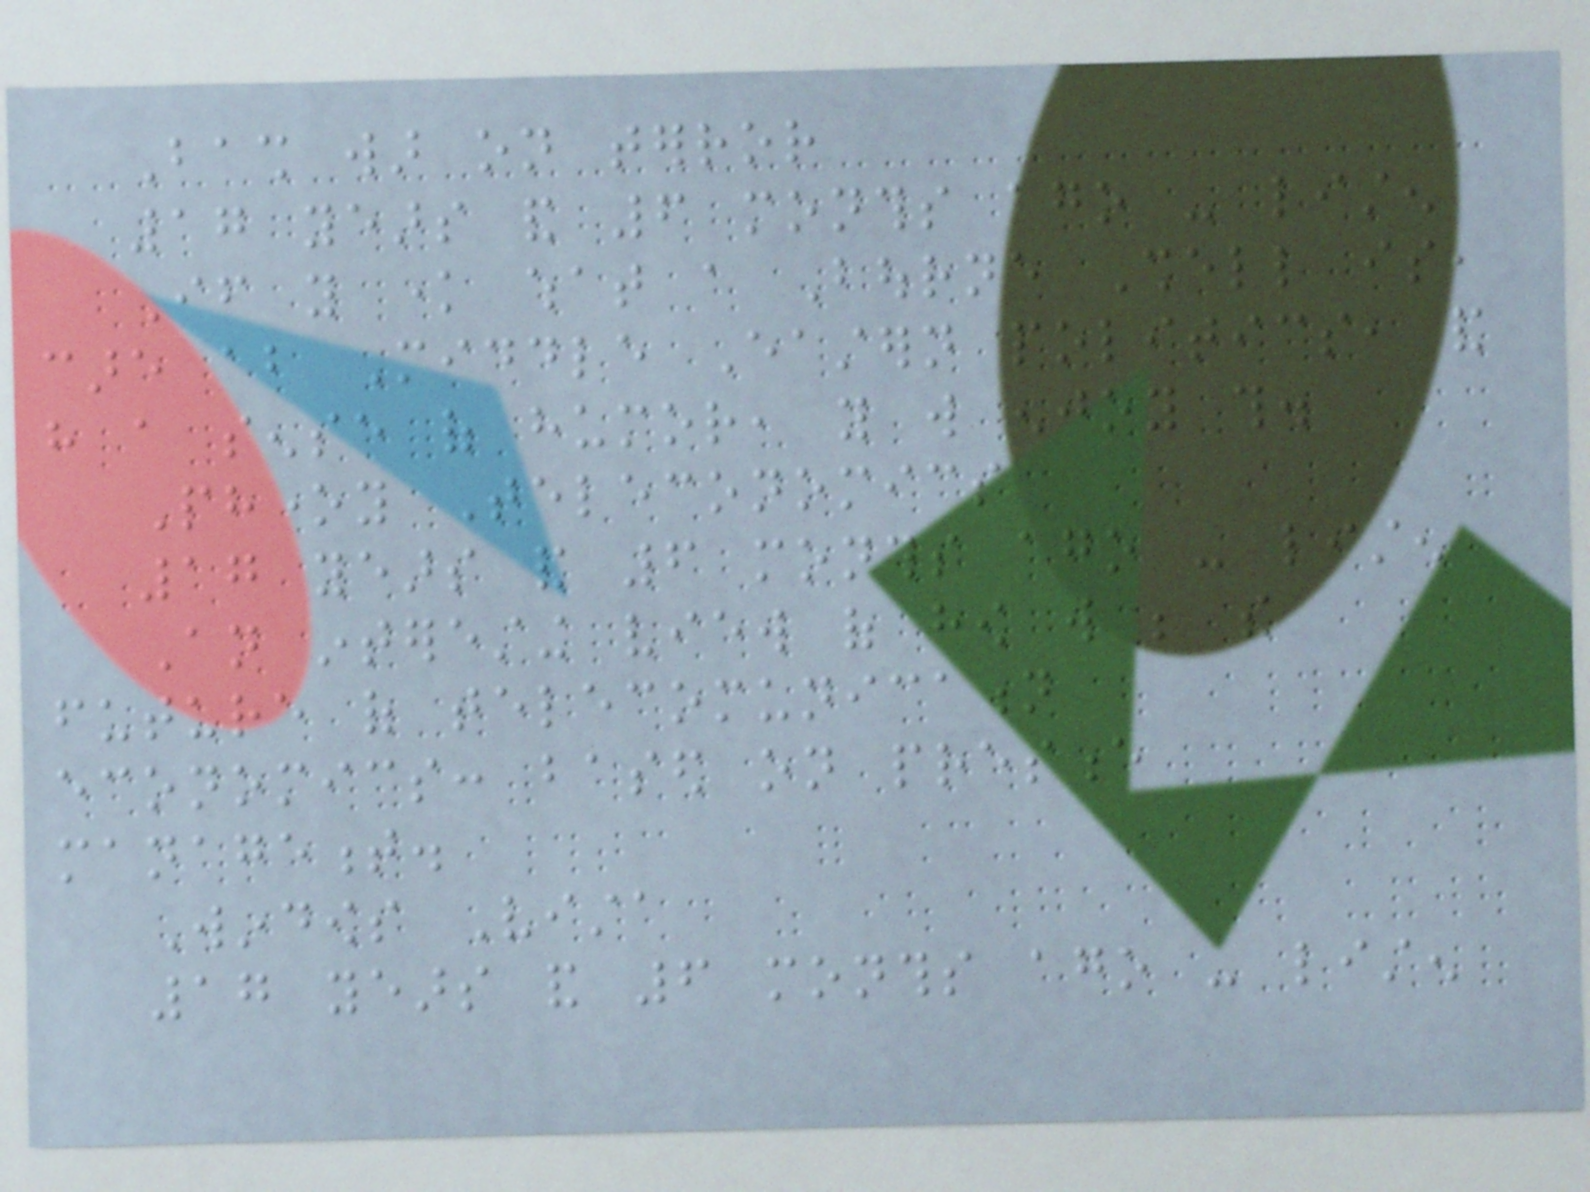Bash war on terror
17 years and 6 months ago - listen
If you know what a Bourne Shell is,
care about Middle Eastern politics, and
have a sense of humor, you will enjoy this.
Phoney Teleconomics
17 years and 6 months ago - listen
An interesting view of how will be the
future of telecomunication
economics: based on presence
management.
Windows Vista
17 years and 6 months ago - listen
